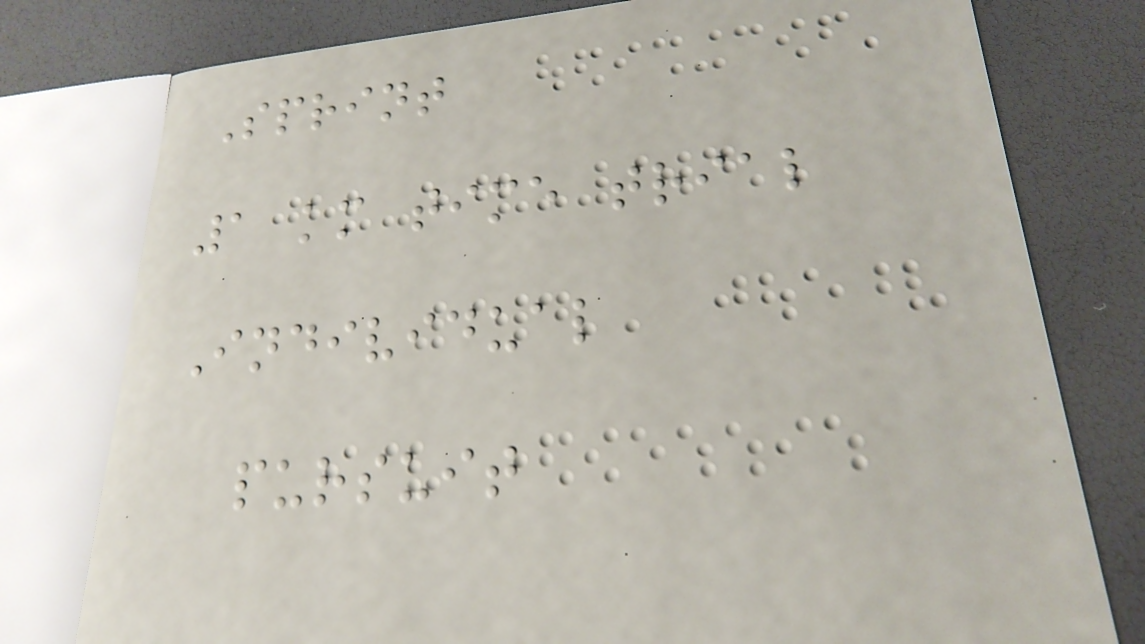Sprint
1 km time trial
Individual
pursuit
